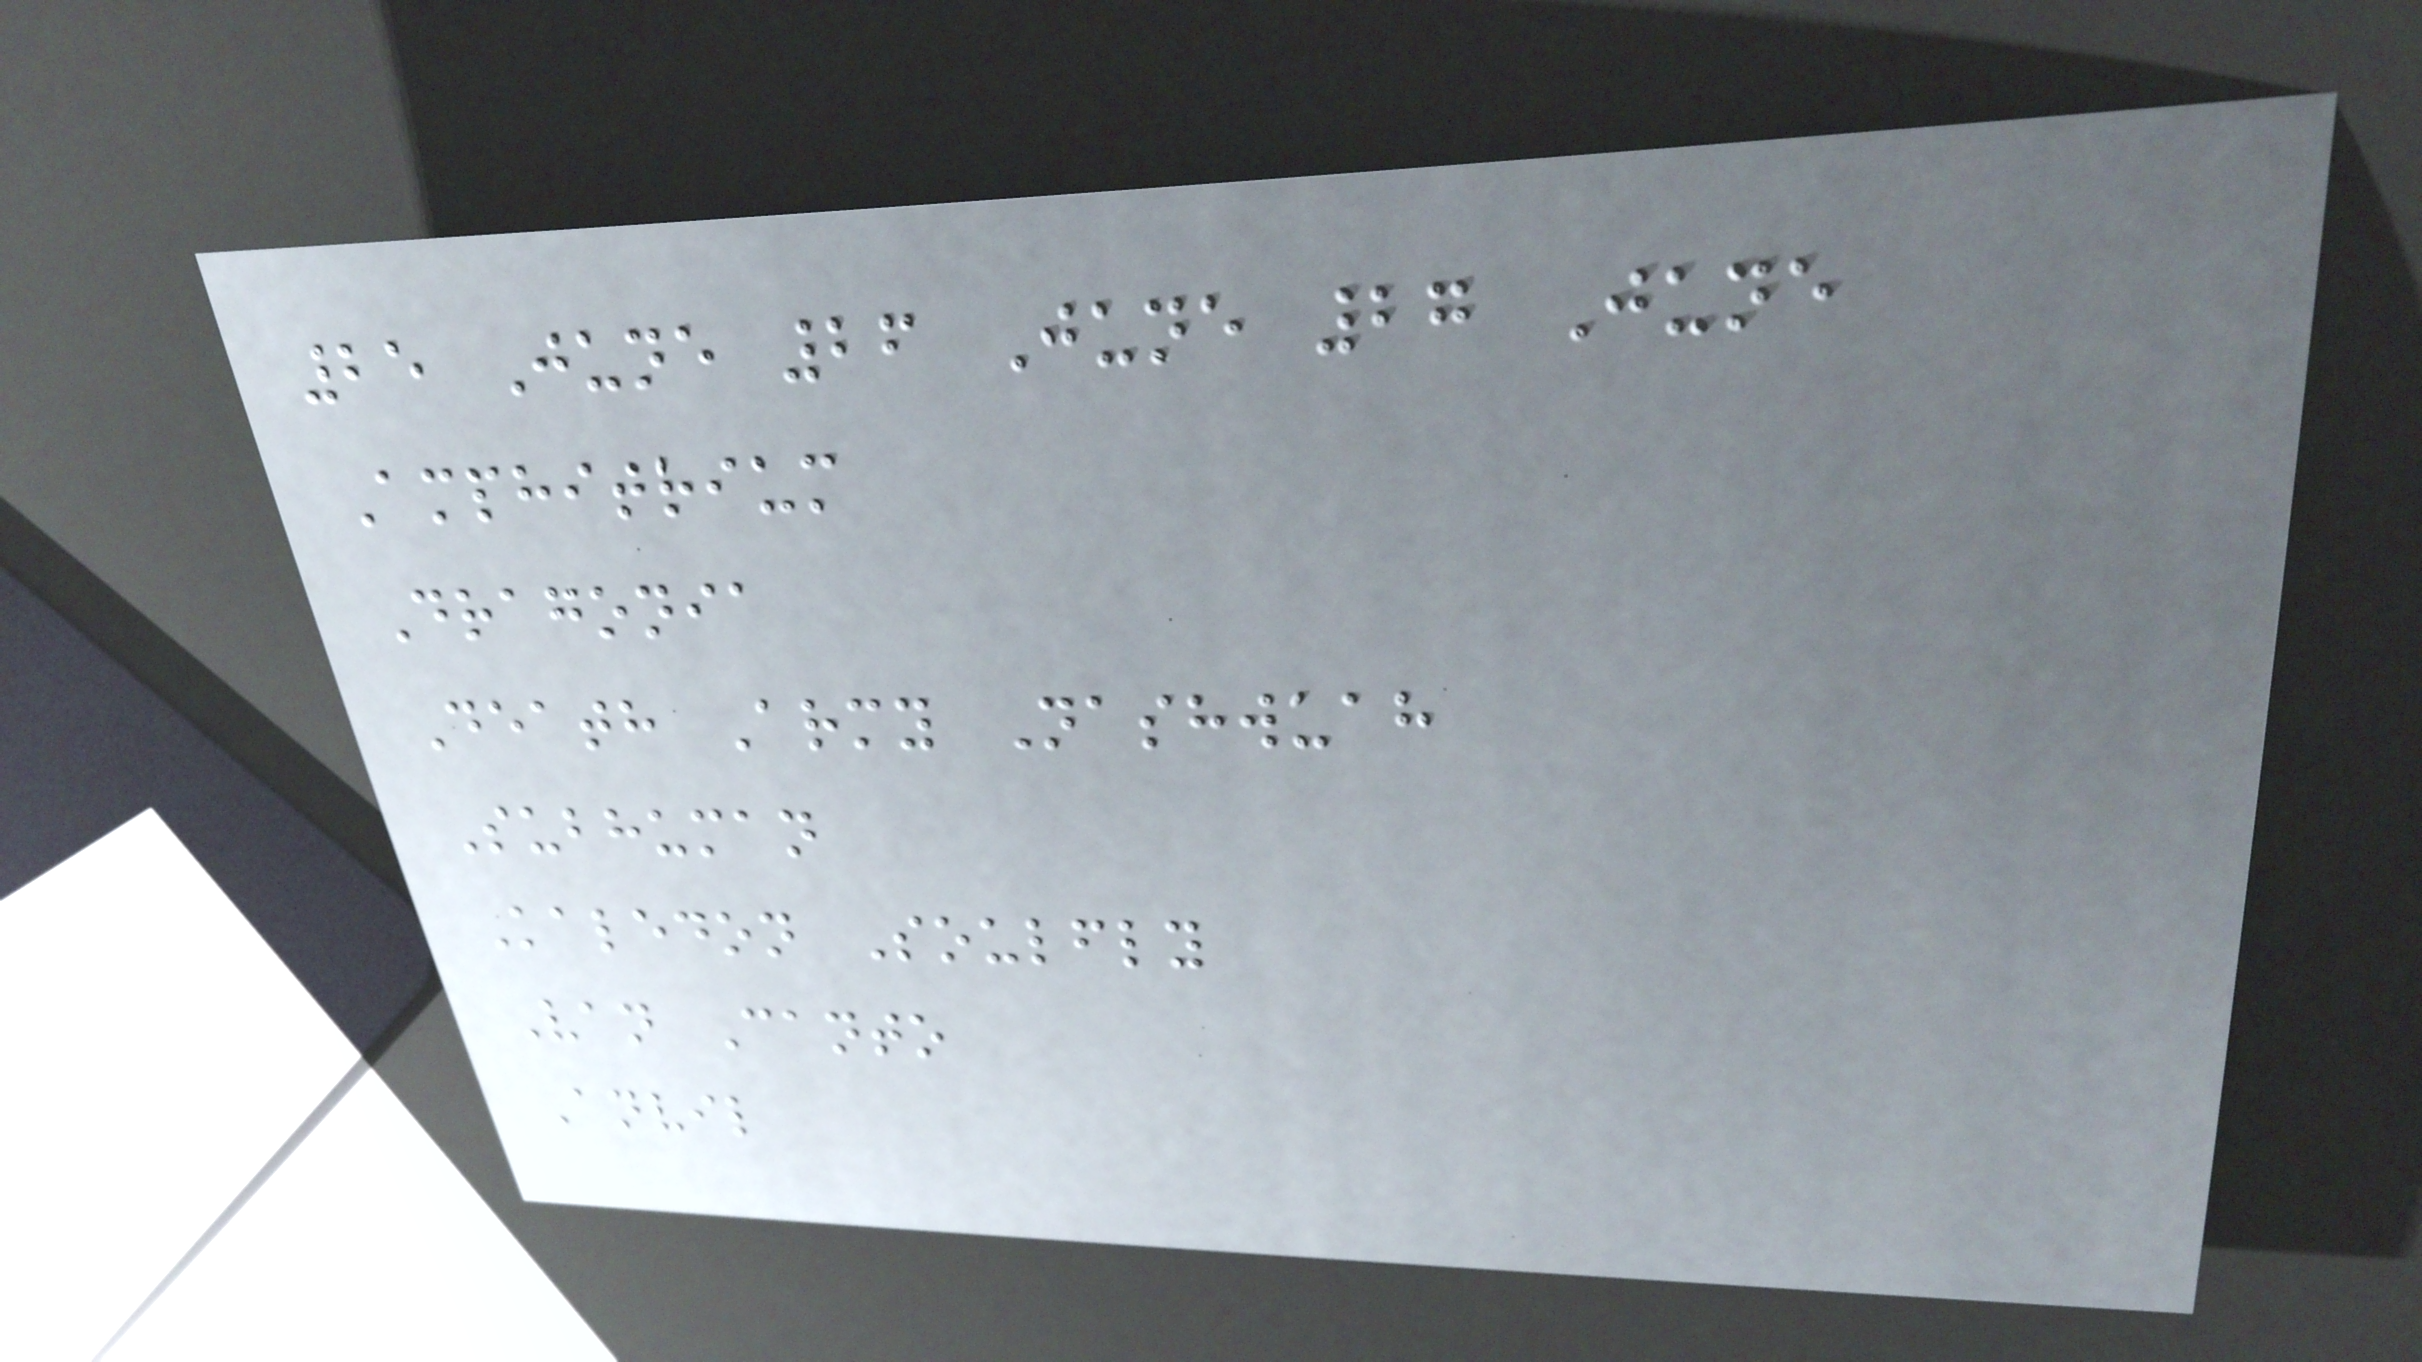25 June 26 June 27 June
Amphitrium
Dragonia
Death Army Nashwuah
Subhuman
Kaledon Soulfly
Van Canto
Anvil
